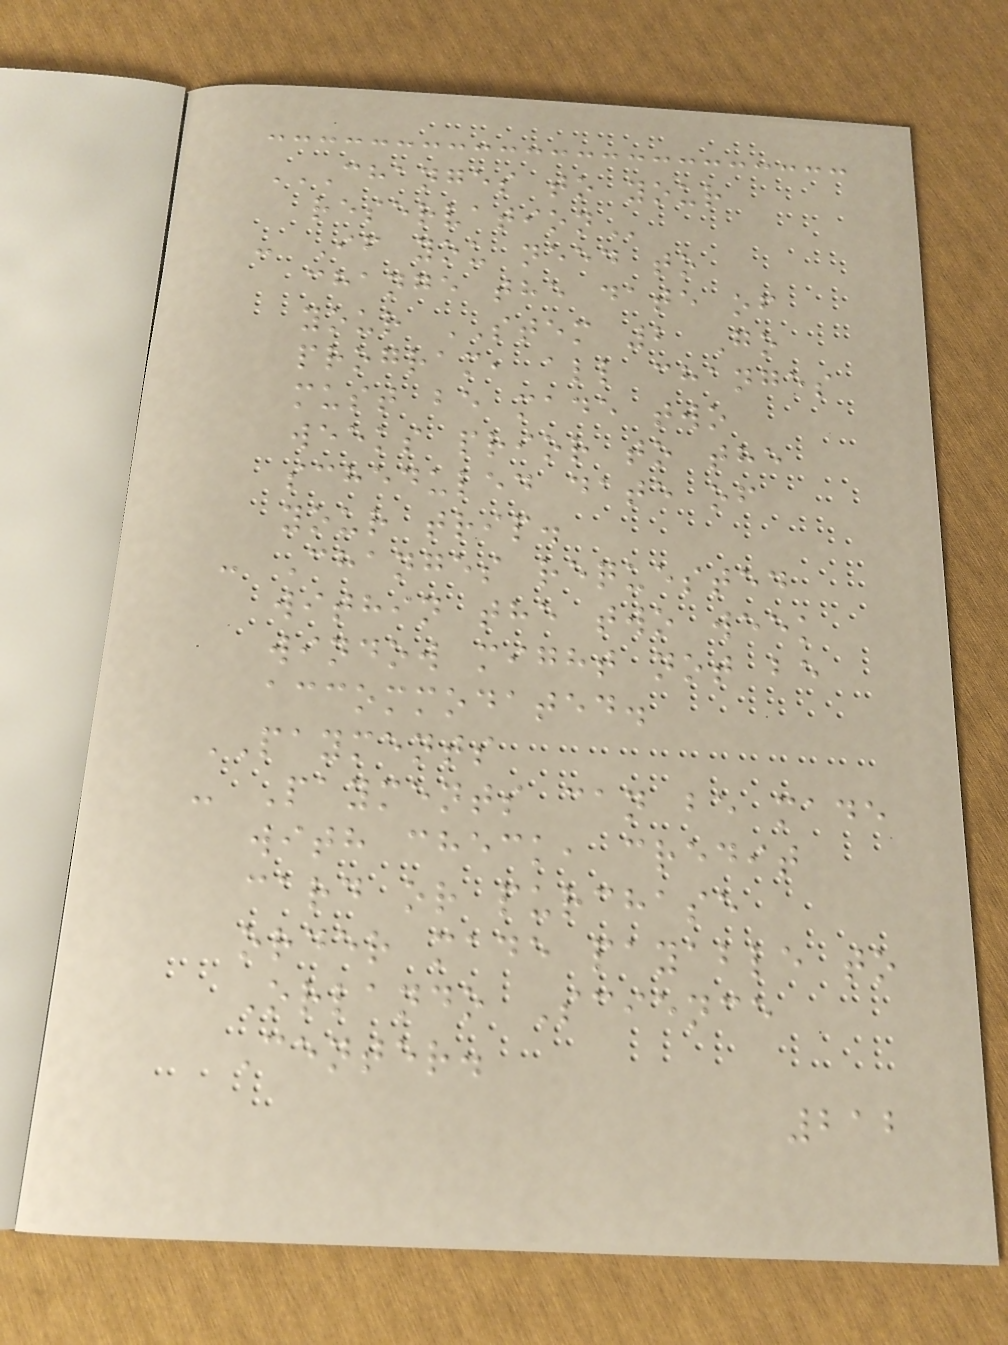CHANGES TO YOUR
RESERVATION
- If you need to
change the date of
your STEM 2 Go
program, all changes
must be made two
weeks prior to the
scheduled date of
your trip.
- Changes requested
within the two week
window might not be
accommodated.
PAYMENTS
- Payments can be made
with check, credit
card or purchase
order made payable to
Orlando Science
Center.
212
